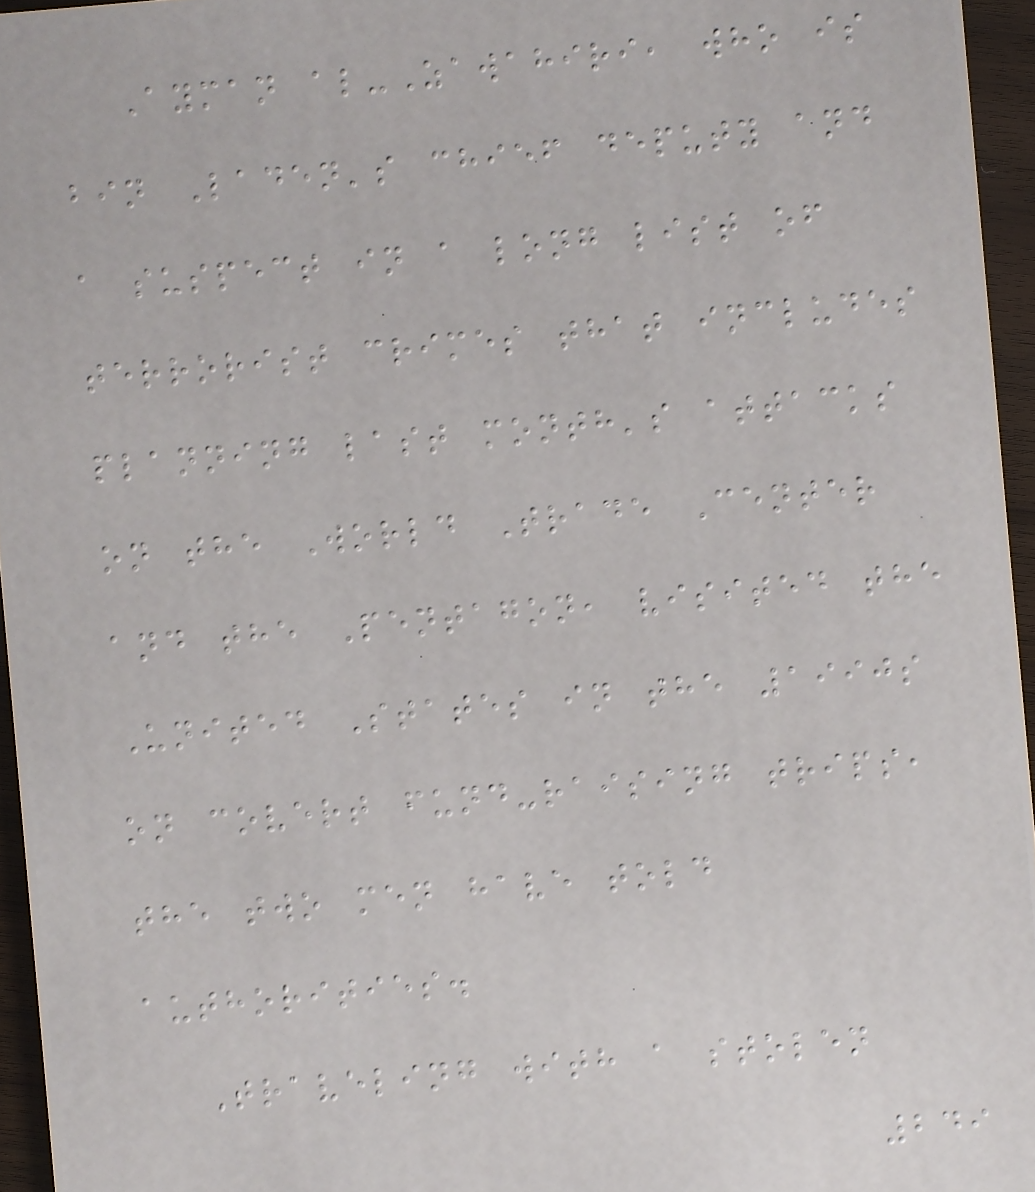Ayman al-Zawahiri, who is
bin Laden's chief deputy and
a suspect in a long list of
terrorist crimes that includes
planning last month's attacks
on the World Trade Center
and the Pentagon, visited the
United States in the 1990s
on covert fund-raising trips,
the two men have told
authorities.
Traveling with a stolen
249
